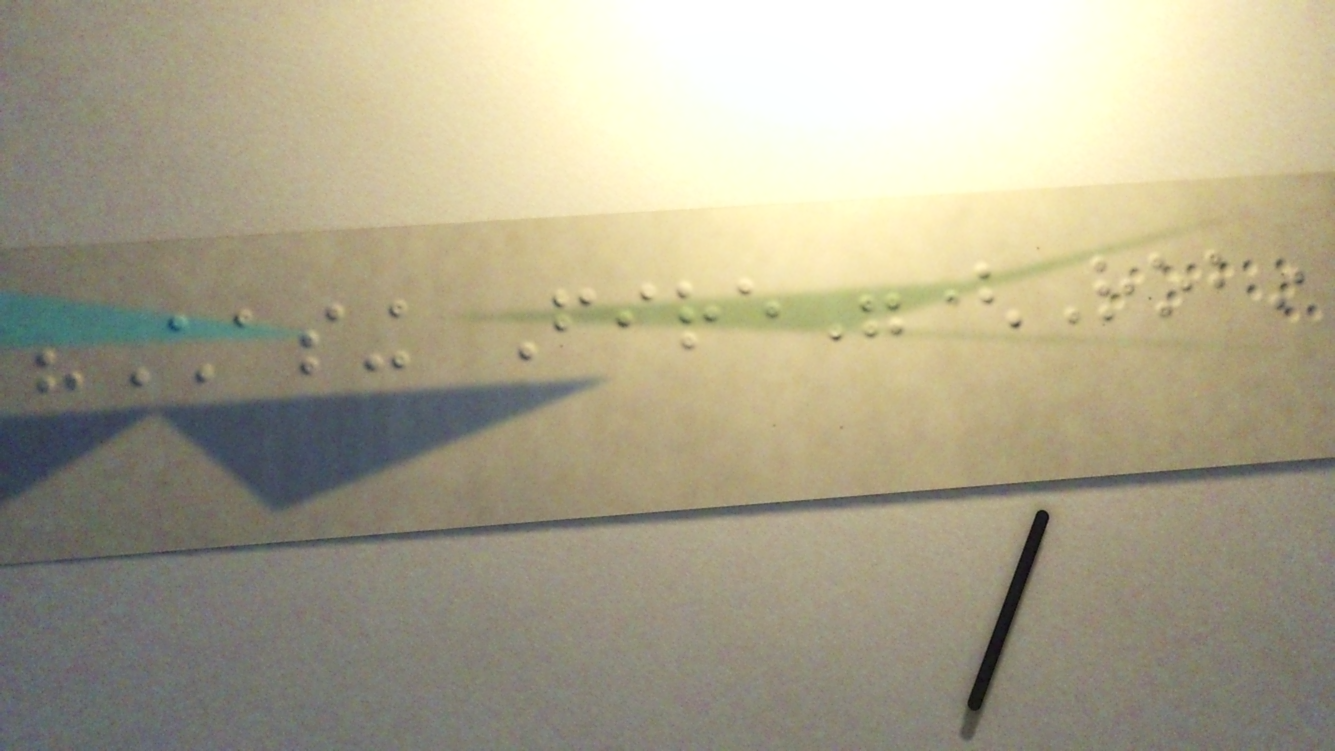"Chasing Fire"(Robin
